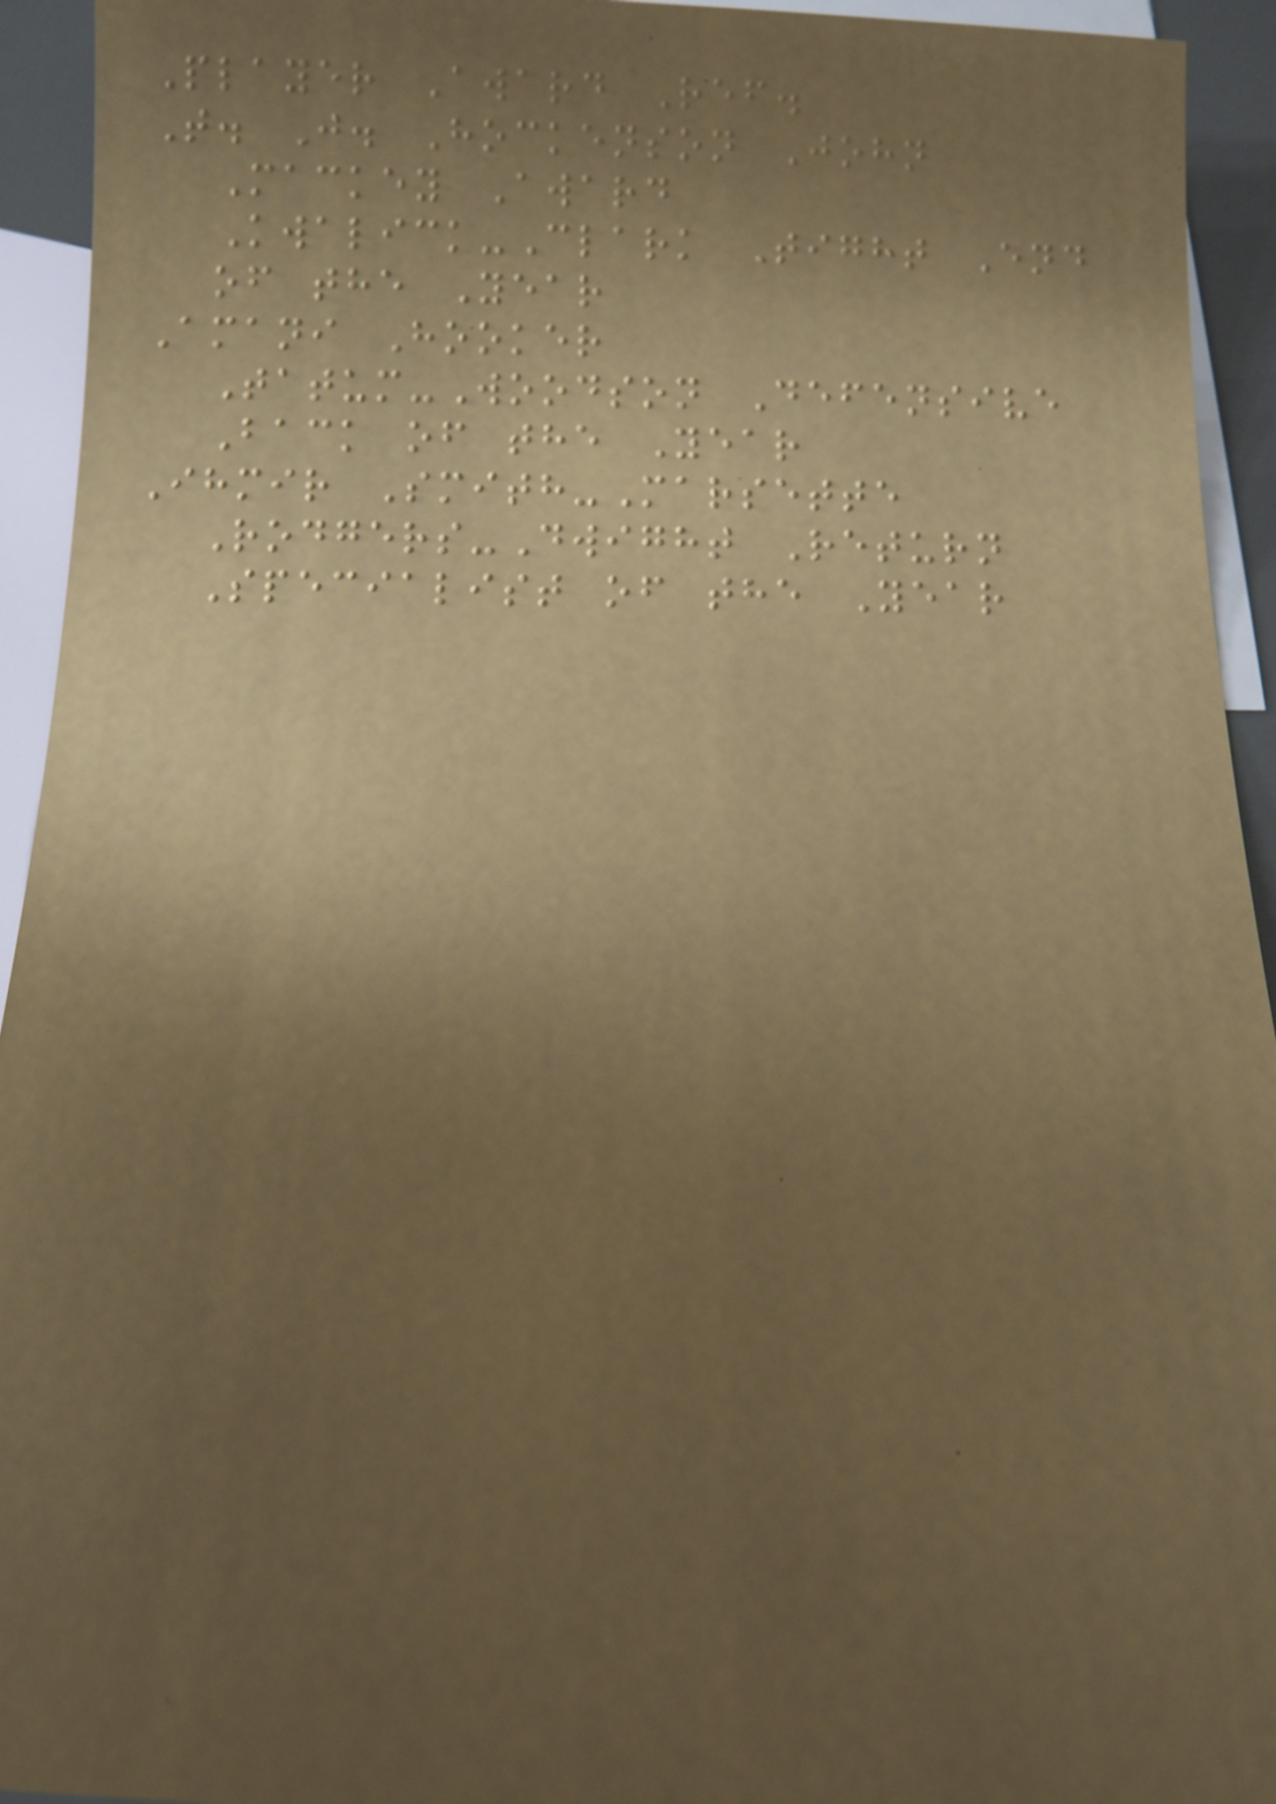Player Award Ref.
T. J. Hockenson John
Mackey Award
Kwalick-Clark Tight End
of the Year
Amani Hooker
Tatum-Woodson Defensive
Back of the Year
Ihmir Smith-Marsette
Rodgers-Dwight Return
Specialist of the Year
